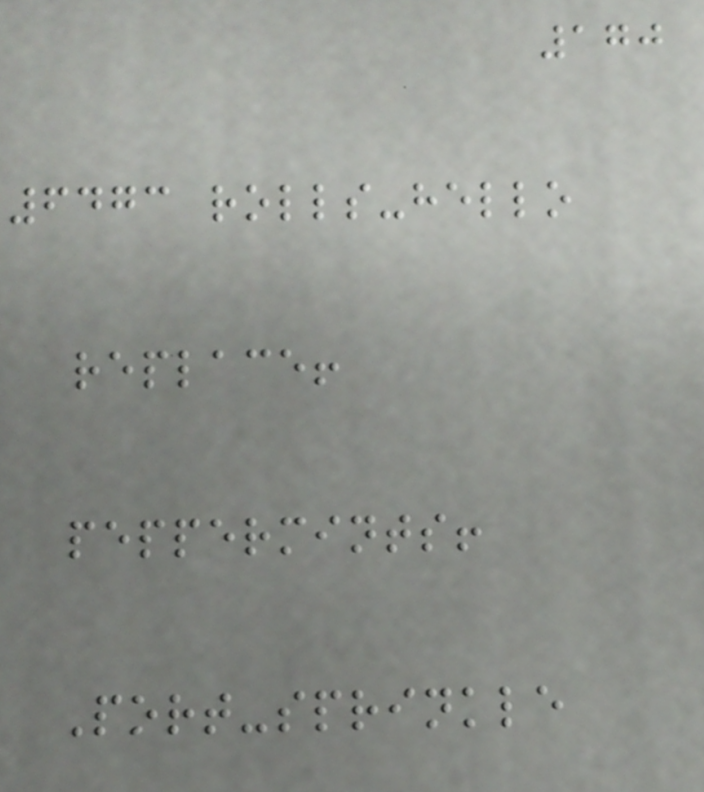170
6473 rolls-hello
replace!
peppermints!
Port-sprinkle
